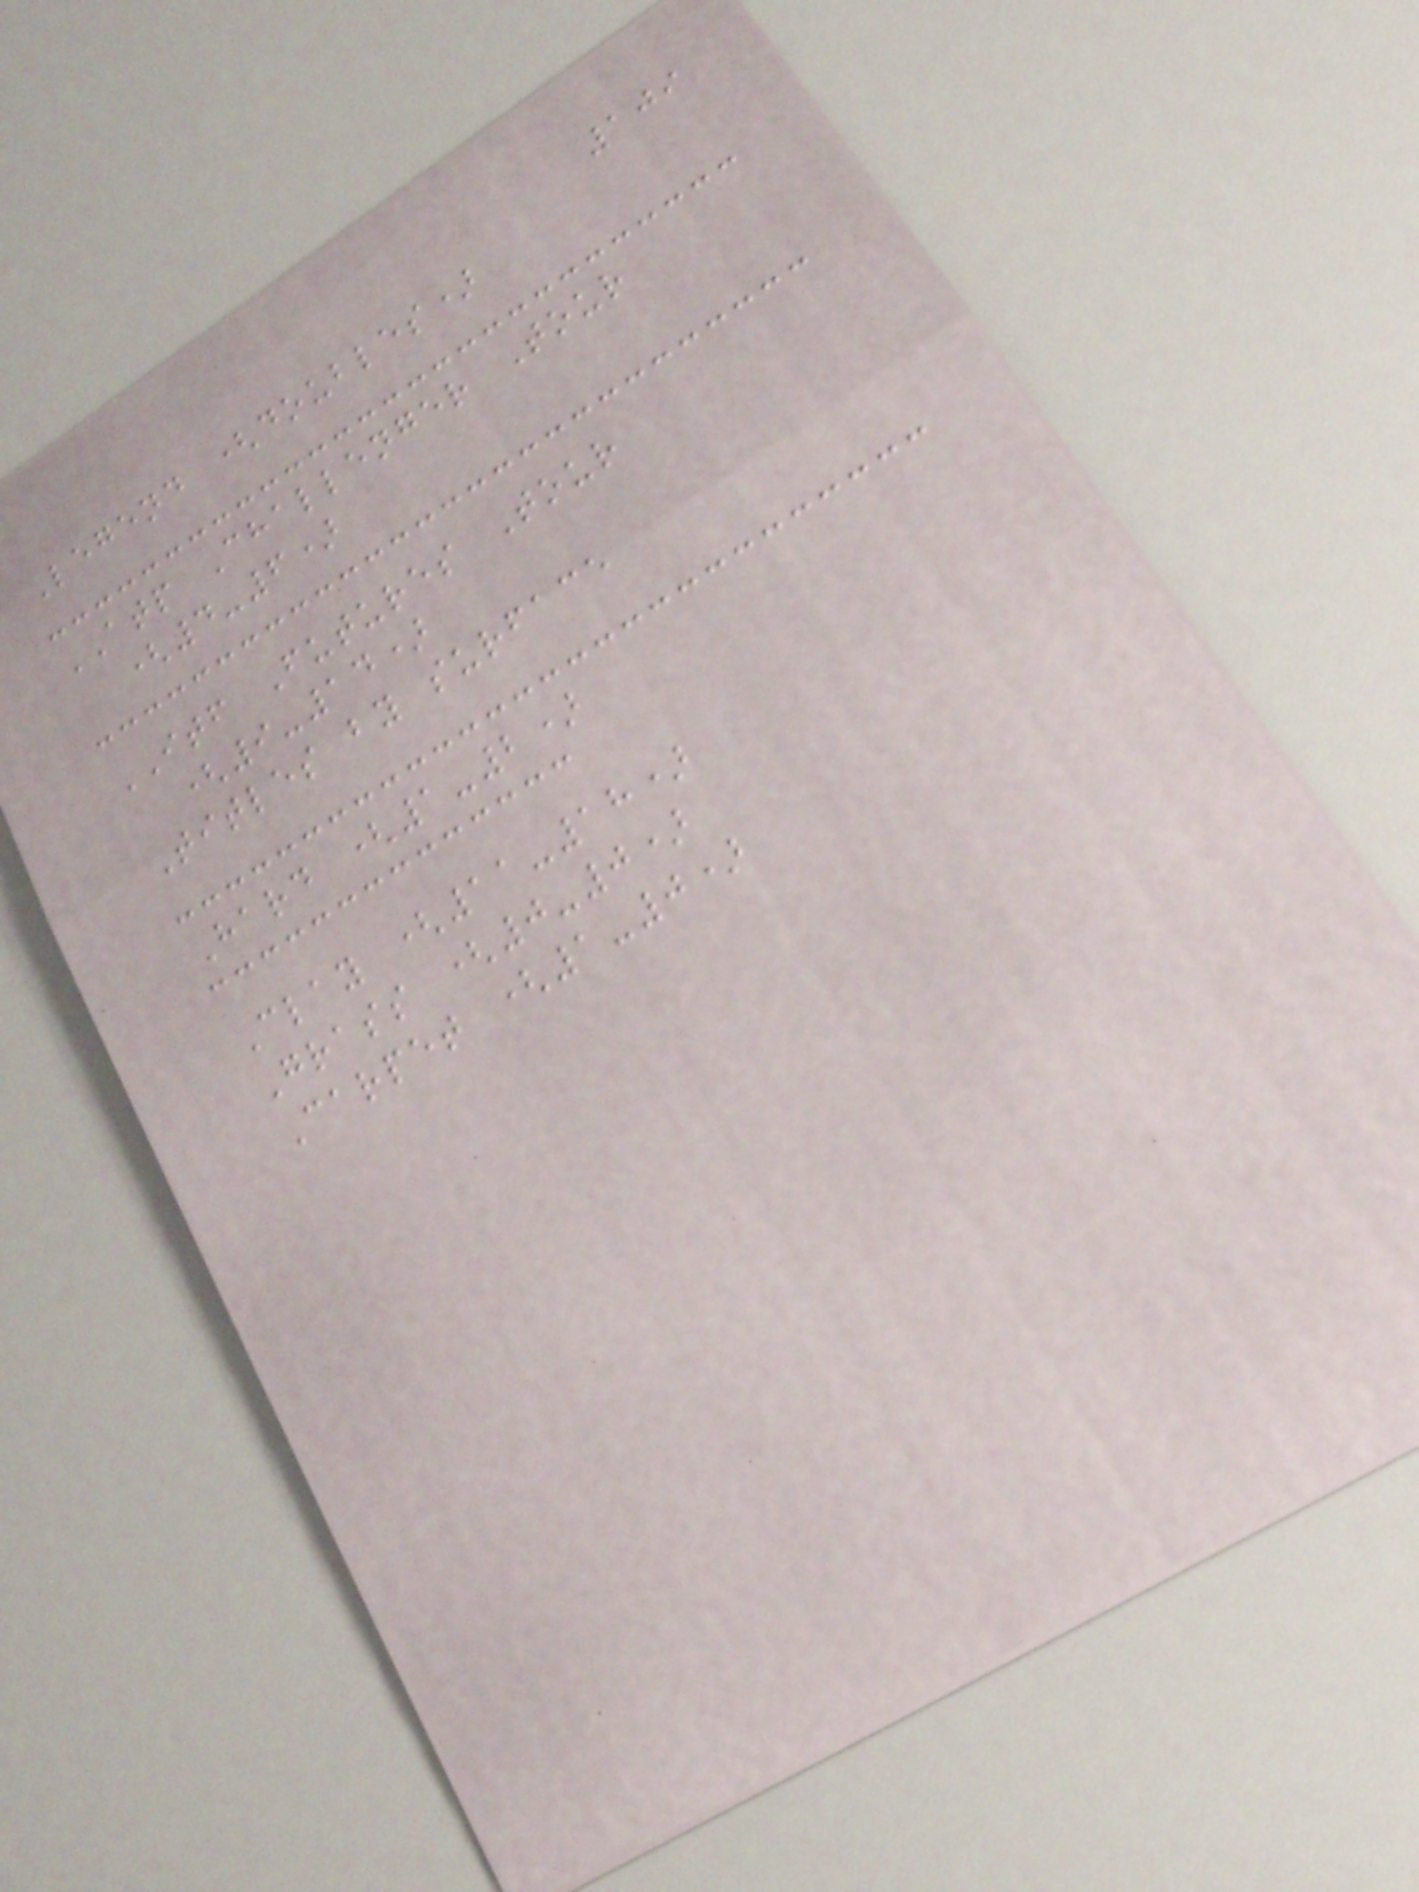109
Legend (doubles)
ATP Challenger Tour
(4-6)
ITF Futures Tour
(9-14)
Titles by surface
Hard (1-2)
Clay (11-18)
Grass (0-0)
Carpet (1-0)
